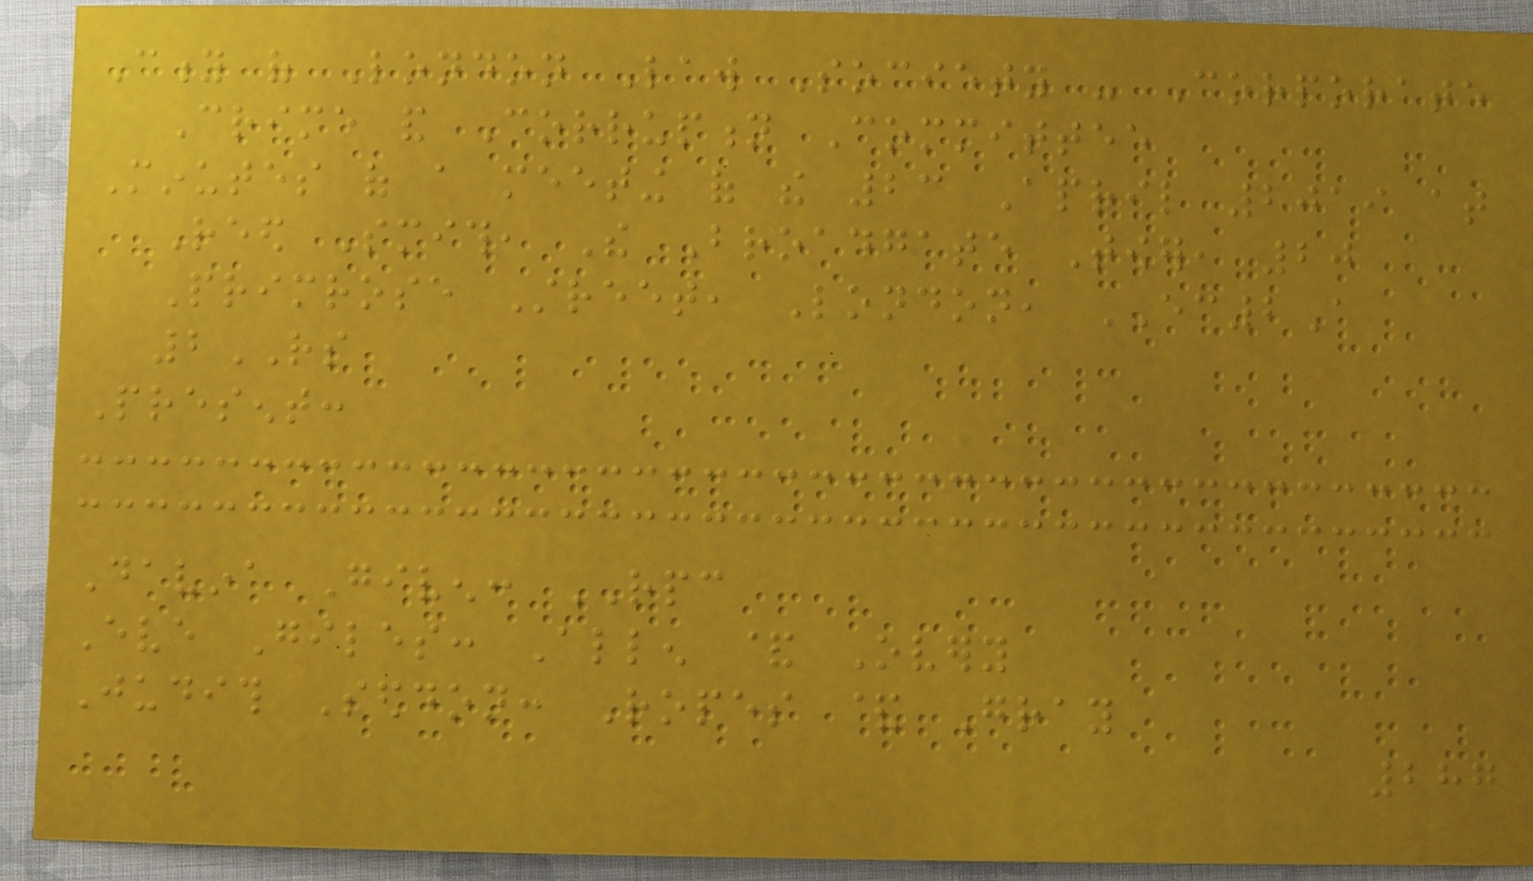City of London Law Society - Corporate
Crime and Corruption Committee
Minutes of a meeting of the 23 April 2019 at
Reed Smith, The Broadgate Tower, 20
Primrose Street, London, EC2A
2RS
Present:
Davina Given: RPC
Eve Giles: Allen & Overy
Judith Seddon: Ropes & Gray
287
